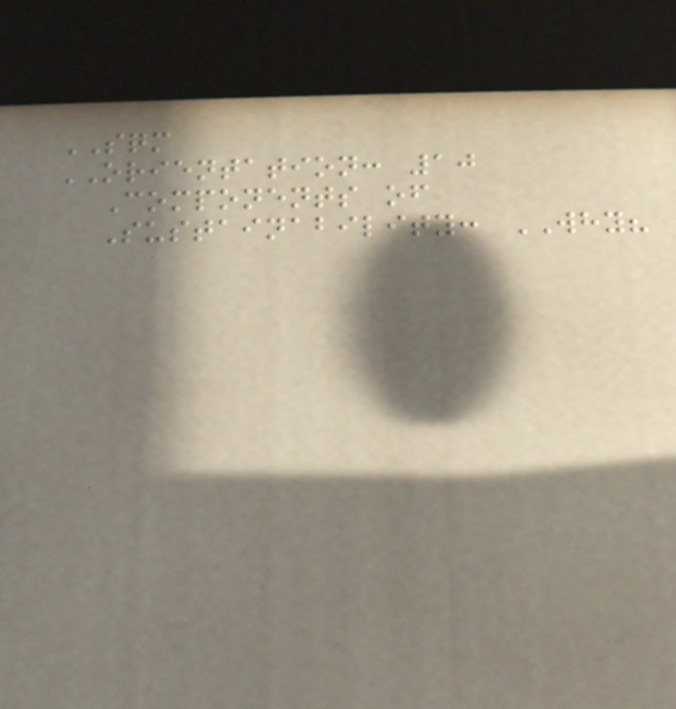SQM
ORIENTATION: 10
Components of
Sustainability: WHY?
